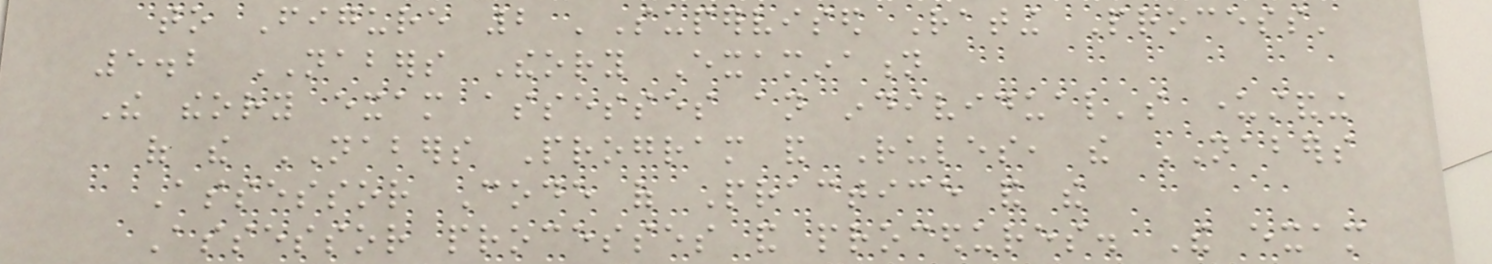to Figure 2 'Supervised Rating Process'
5.2 NABERS Theory Examination
The theory exam assesses an individual's understanding
of the NABERS Program and Rules, the NABERS
Assessor Code of Practice and the
Assessor processes and procedures. The exam
